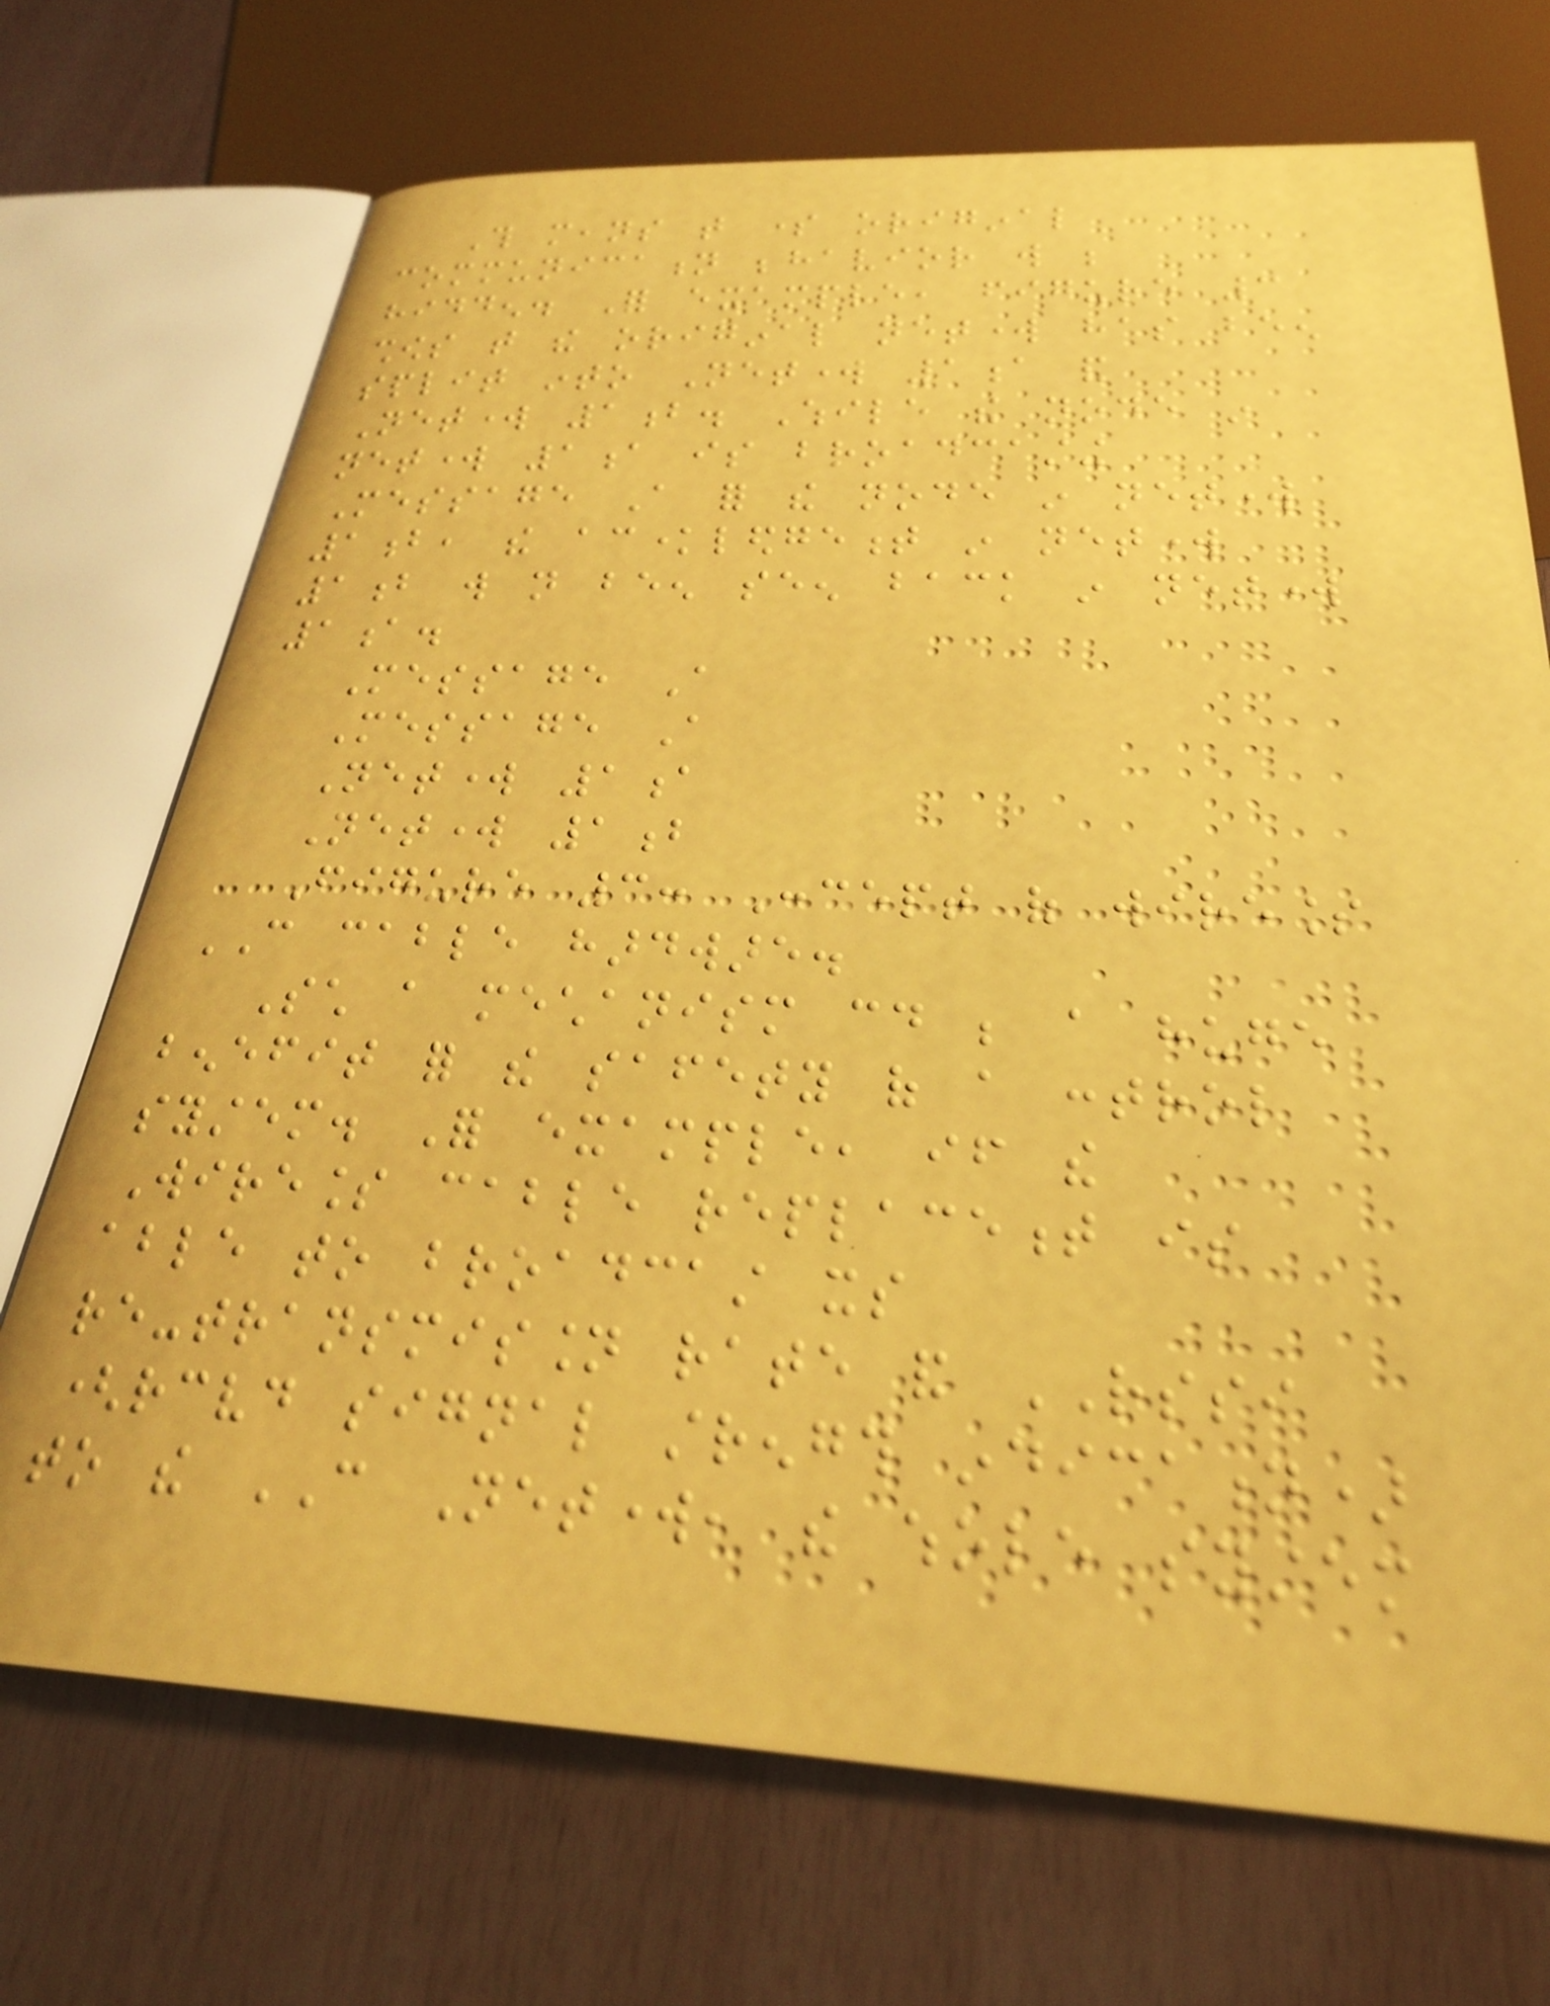This means that some original
communication behavior will be
hidden. For example, figure 3
shows that the original network has been
split into Network 1a and
Network 1b. While the node in
network 1a is broadcasting
Message A for the node in network
1b, the acknowledgement in network
1b will not been seen back in network
1a.
Message A
Message A
Network 1a
Network 1b
Figure 3: Concept of wireless
CAN cable hardware.
Such a mechanism could be a huge
benefit for the safety of a control
system. For example, if the
Wireless cable replacement is
able to broadcast its
re-transmission rate and RSSI
(received signal strength indication)
to the CAN Network, the whole system
